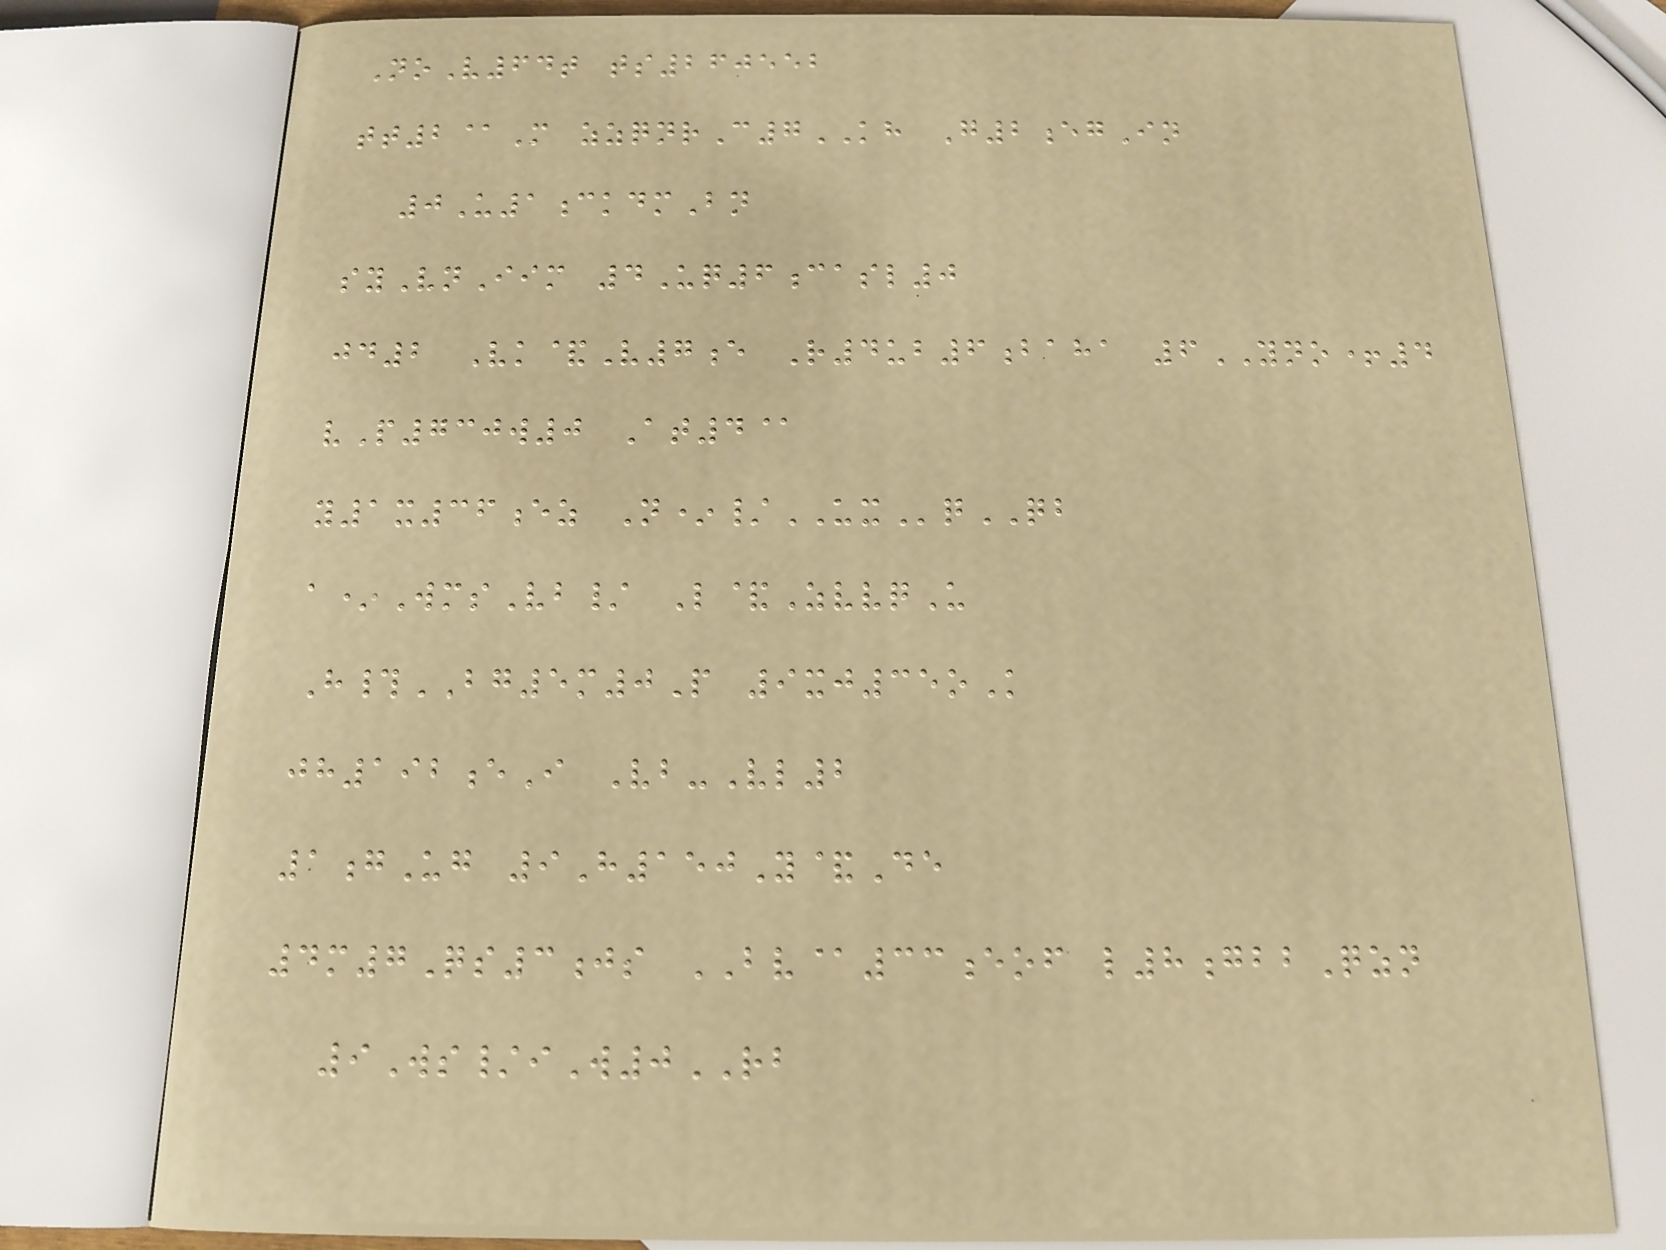NoV64t ts260552
tt2@M zzqnrC7KH G2egIn
0U1ckdmBn
syVnIim 4Uq6casl0
jd2 Vk&V7e R4ub6baha 6YNO+4
vP730w0 At4@
y1x36ez N*/UXqQB
a*WmsVb/ L&ZvvqU
H#BG5m0P 9xj35oK
jh192eI Vb-Vl2
1gUg 9H150Y&De
4m7Qs3js BV@33eof l8gbbQzn
9Ws/iW0RB
